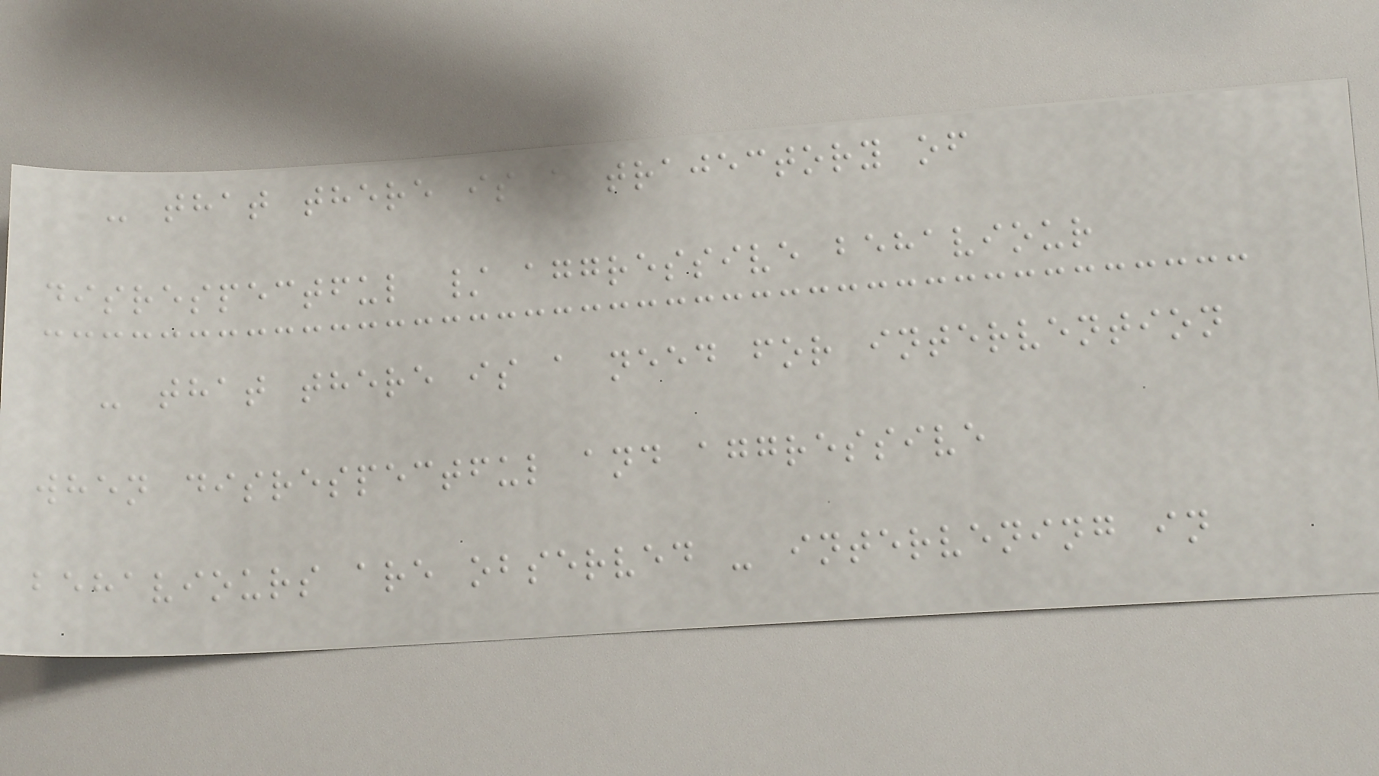- that there is a trajectory of
disrespectful / aggressive behaviour
- that there is a need for intervention
when disrespectful and aggressive
behaviours are observed - intervening in
